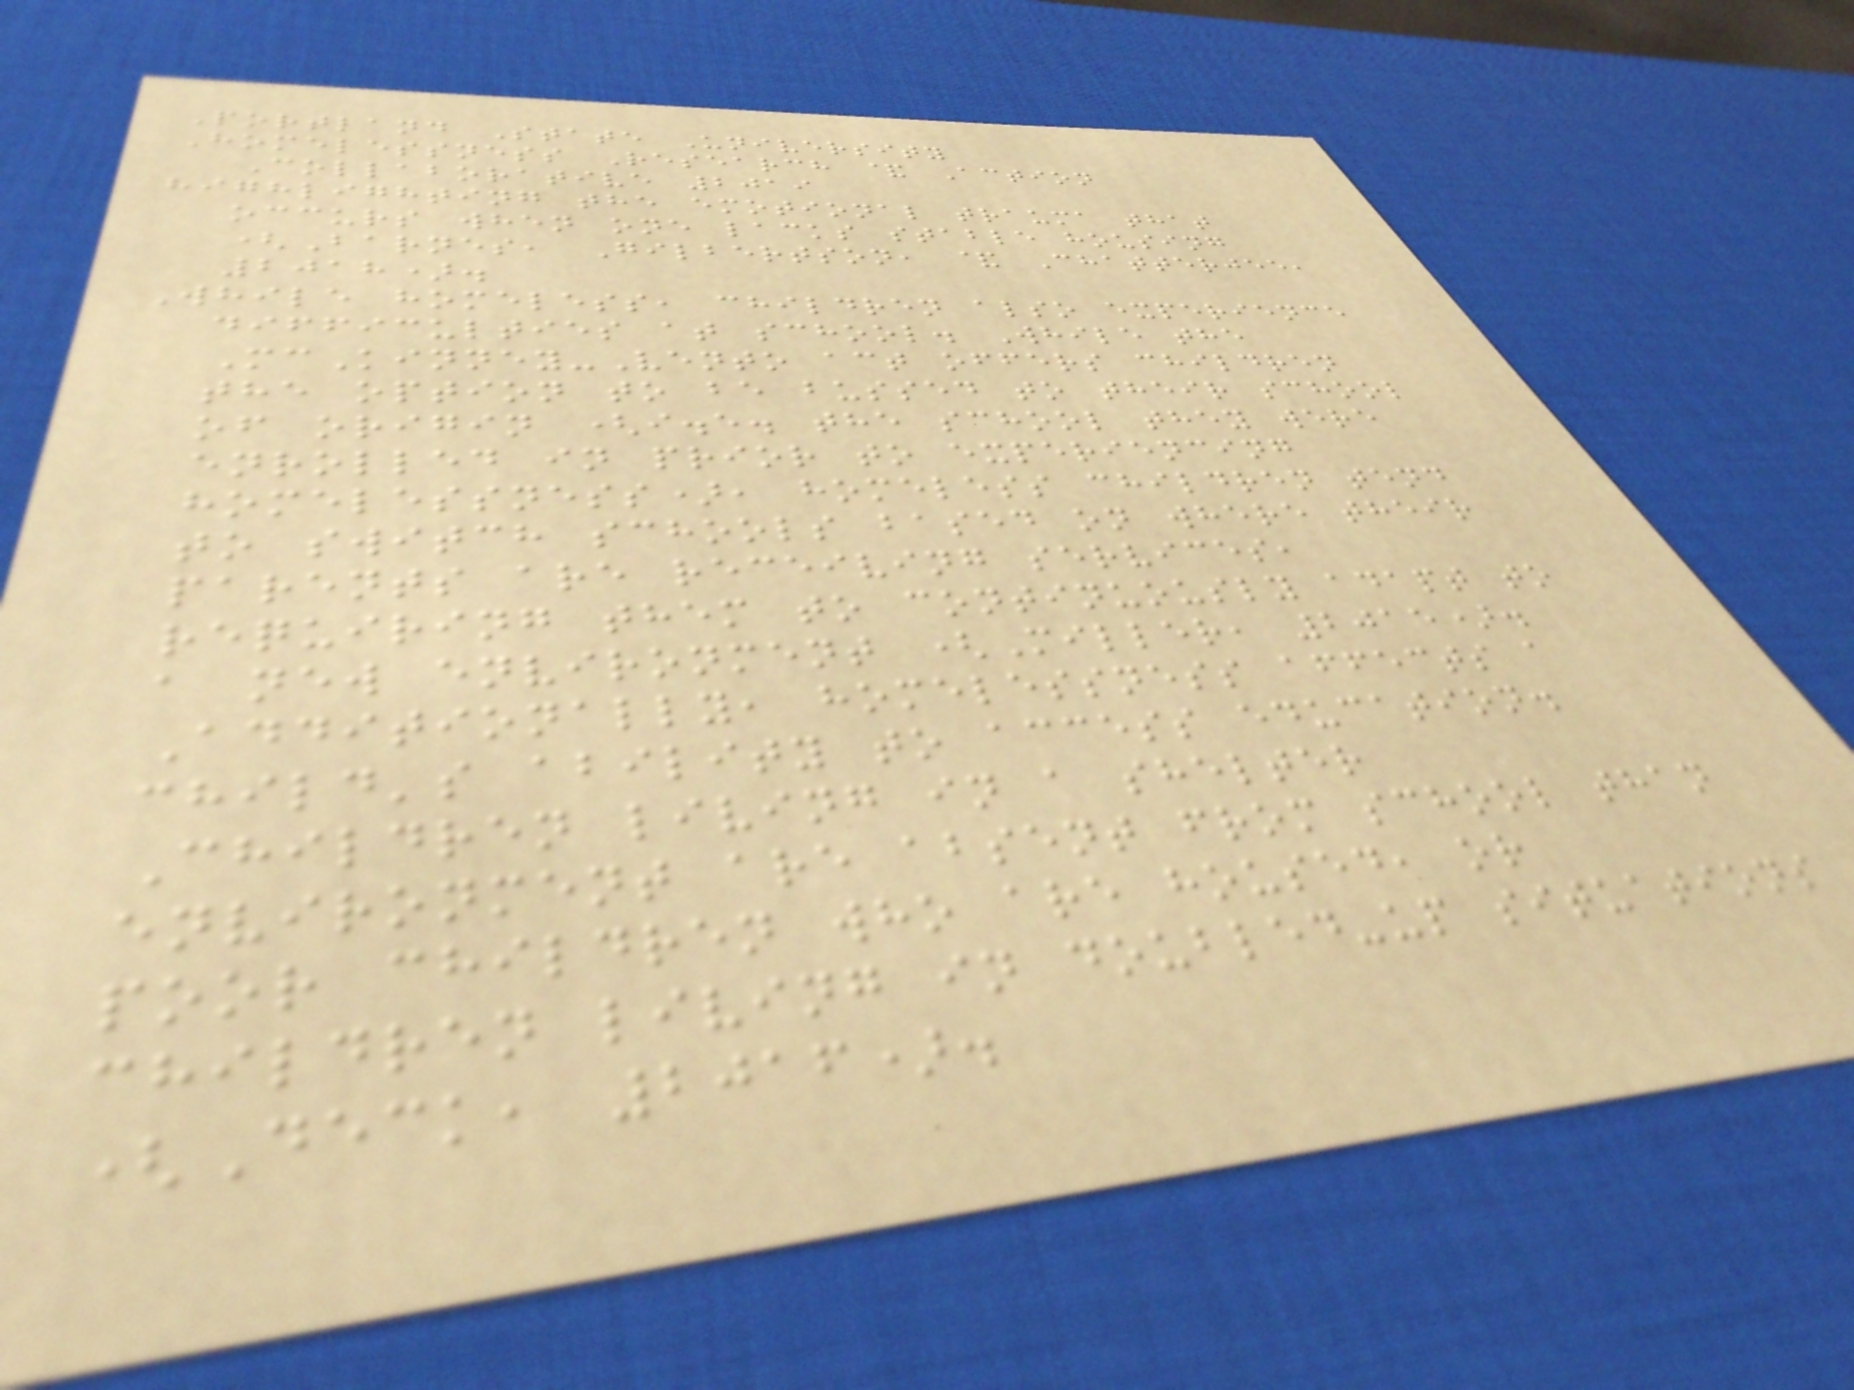Portland State University
Homelessness Research & Action
Collaborative 2019
highlighting the emotional trauma that
occurs when one lacks stable housing
(Barnes, Gilbertson, & Chatterjee,
2018).
While homeless, children also experience
difficulties at school. While the
McKinney-Vento act offers children
the option to be bussed to their school
of origin (i.e. the school they were
enrolled in prior to experiencing
homelessness), homeless children tend
to switch schools based on where their
parents are receiving services,
requiring them to continuously adapt to
a new environment (Miller, 2015).
Additionally, homelessness affects a
child's ability to access education.
Children living in a shelter
environment are absent from school than
poor children who are housed, or
children living in doubled-up situations
(Deck, 2016).
